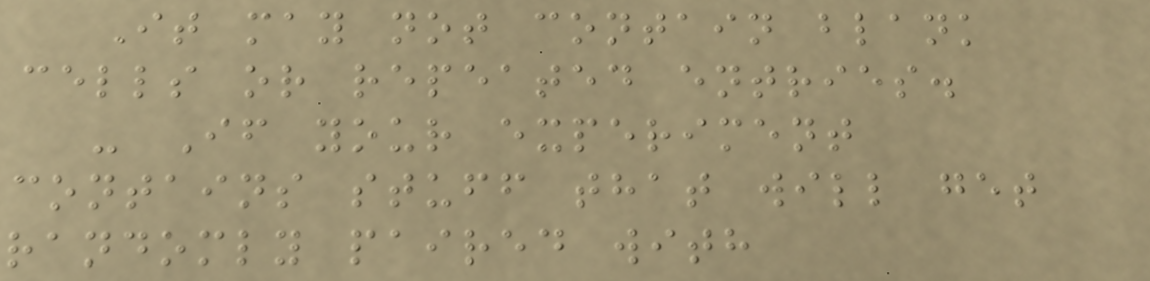It may not contain blank
cells or repeated entries.
- If your experiment
contains stuff that will get
randomly paired with
